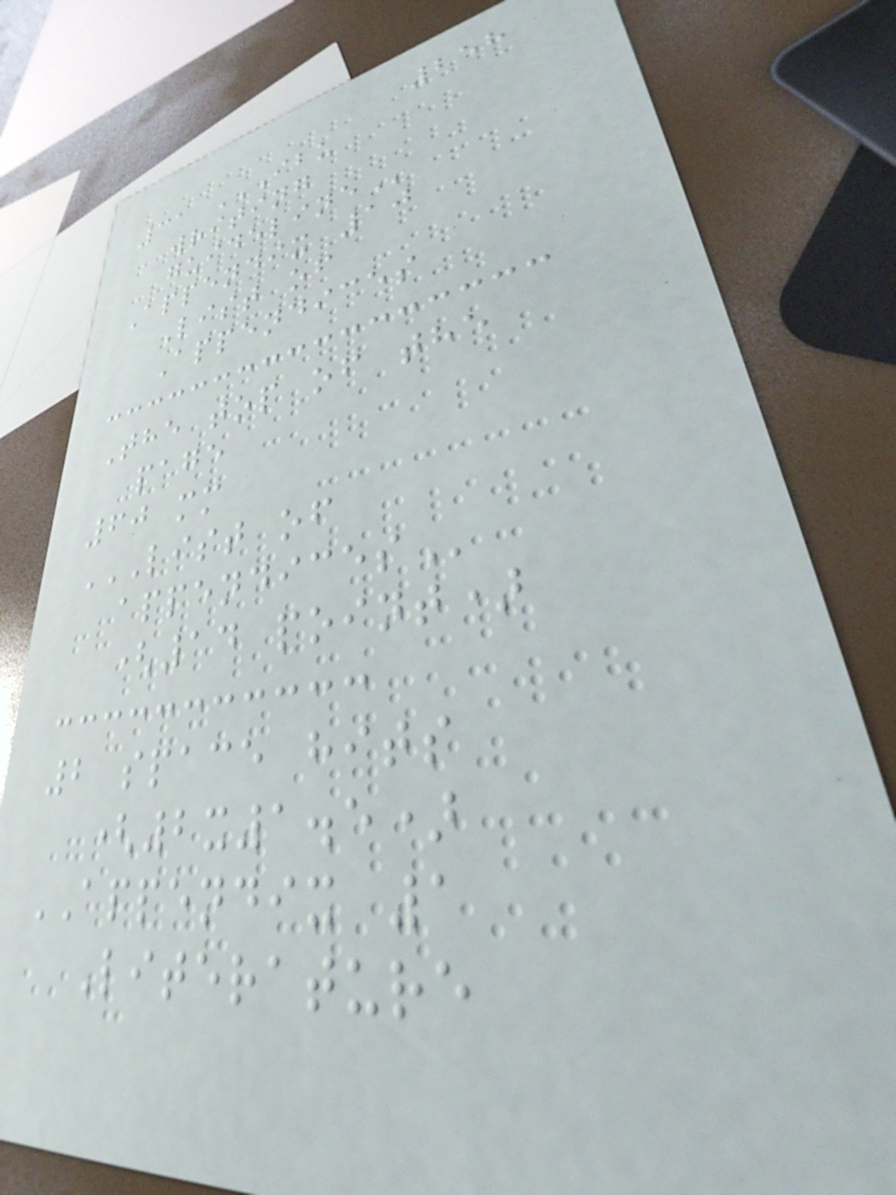258
31 IBU
WRITING
GUIDELINE
Appendix 10
List of
Appendices
The top of the
page
60 mm
LIST OF
APPENDICES
(14 point)
2 space hits
(2x1.5)
APPENDIX 1
Literature
